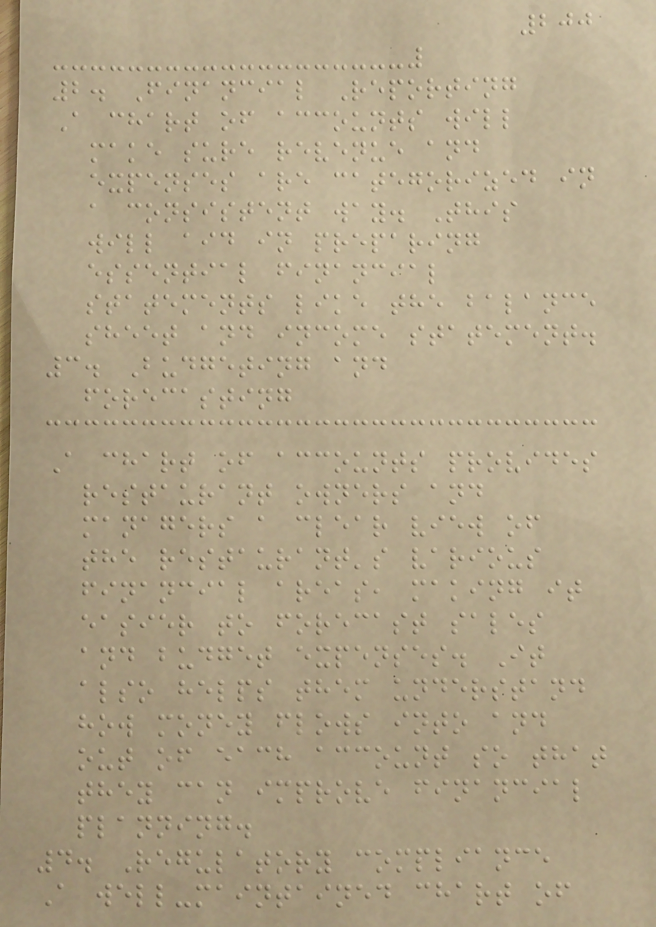200
2. Financial Reporting
A chart of accounts will
make sure revenue and
expenses are categorized in
a consistent way. This
will aid in preparing
essential financial
statements like the balance
sheet and income statement.
3. Budgeting and
forecasting
A chart of accounts provides
restaurant owners and
managers a clear view of
the restaurant's various
financial areas, making it
easier to forecast sales
and budget expenses. It
also helps them understand
how money flows into and
out of each account so that
they can improve financial
planning.
4. Regulatory compliance
A well-maintained chart of
